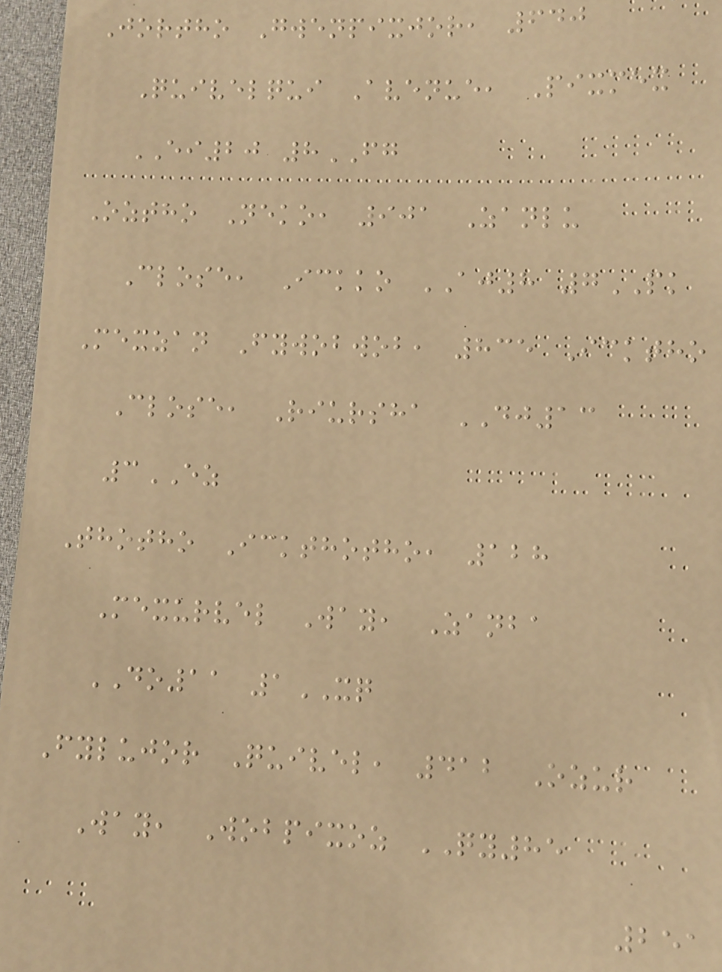Jortho Gwenpixjor, 640
Quivelqui Avenue, Pixmex
EI20 8FG
Oztho Neko, 901 Zanlu
Close, Ickko AJ8 7PK
Mexzan Fywobwob, 835 Icktho
Close, Riursha DJ13
3EZ
Thotho Ickthotho, 128
Mexurvel Way, Zanba
DO11 1XQ
Fylujor Quivel, 412 Ozur
Way, Wobpixoz QY85
251
